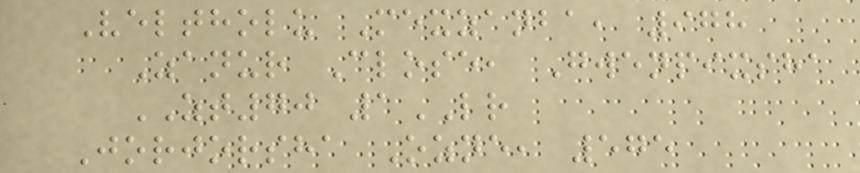Veltholu Mexzanba, 978
Zanur Close, Gwenpixsha
ZT70 1LR
Jorjorsha Ozne, 575
